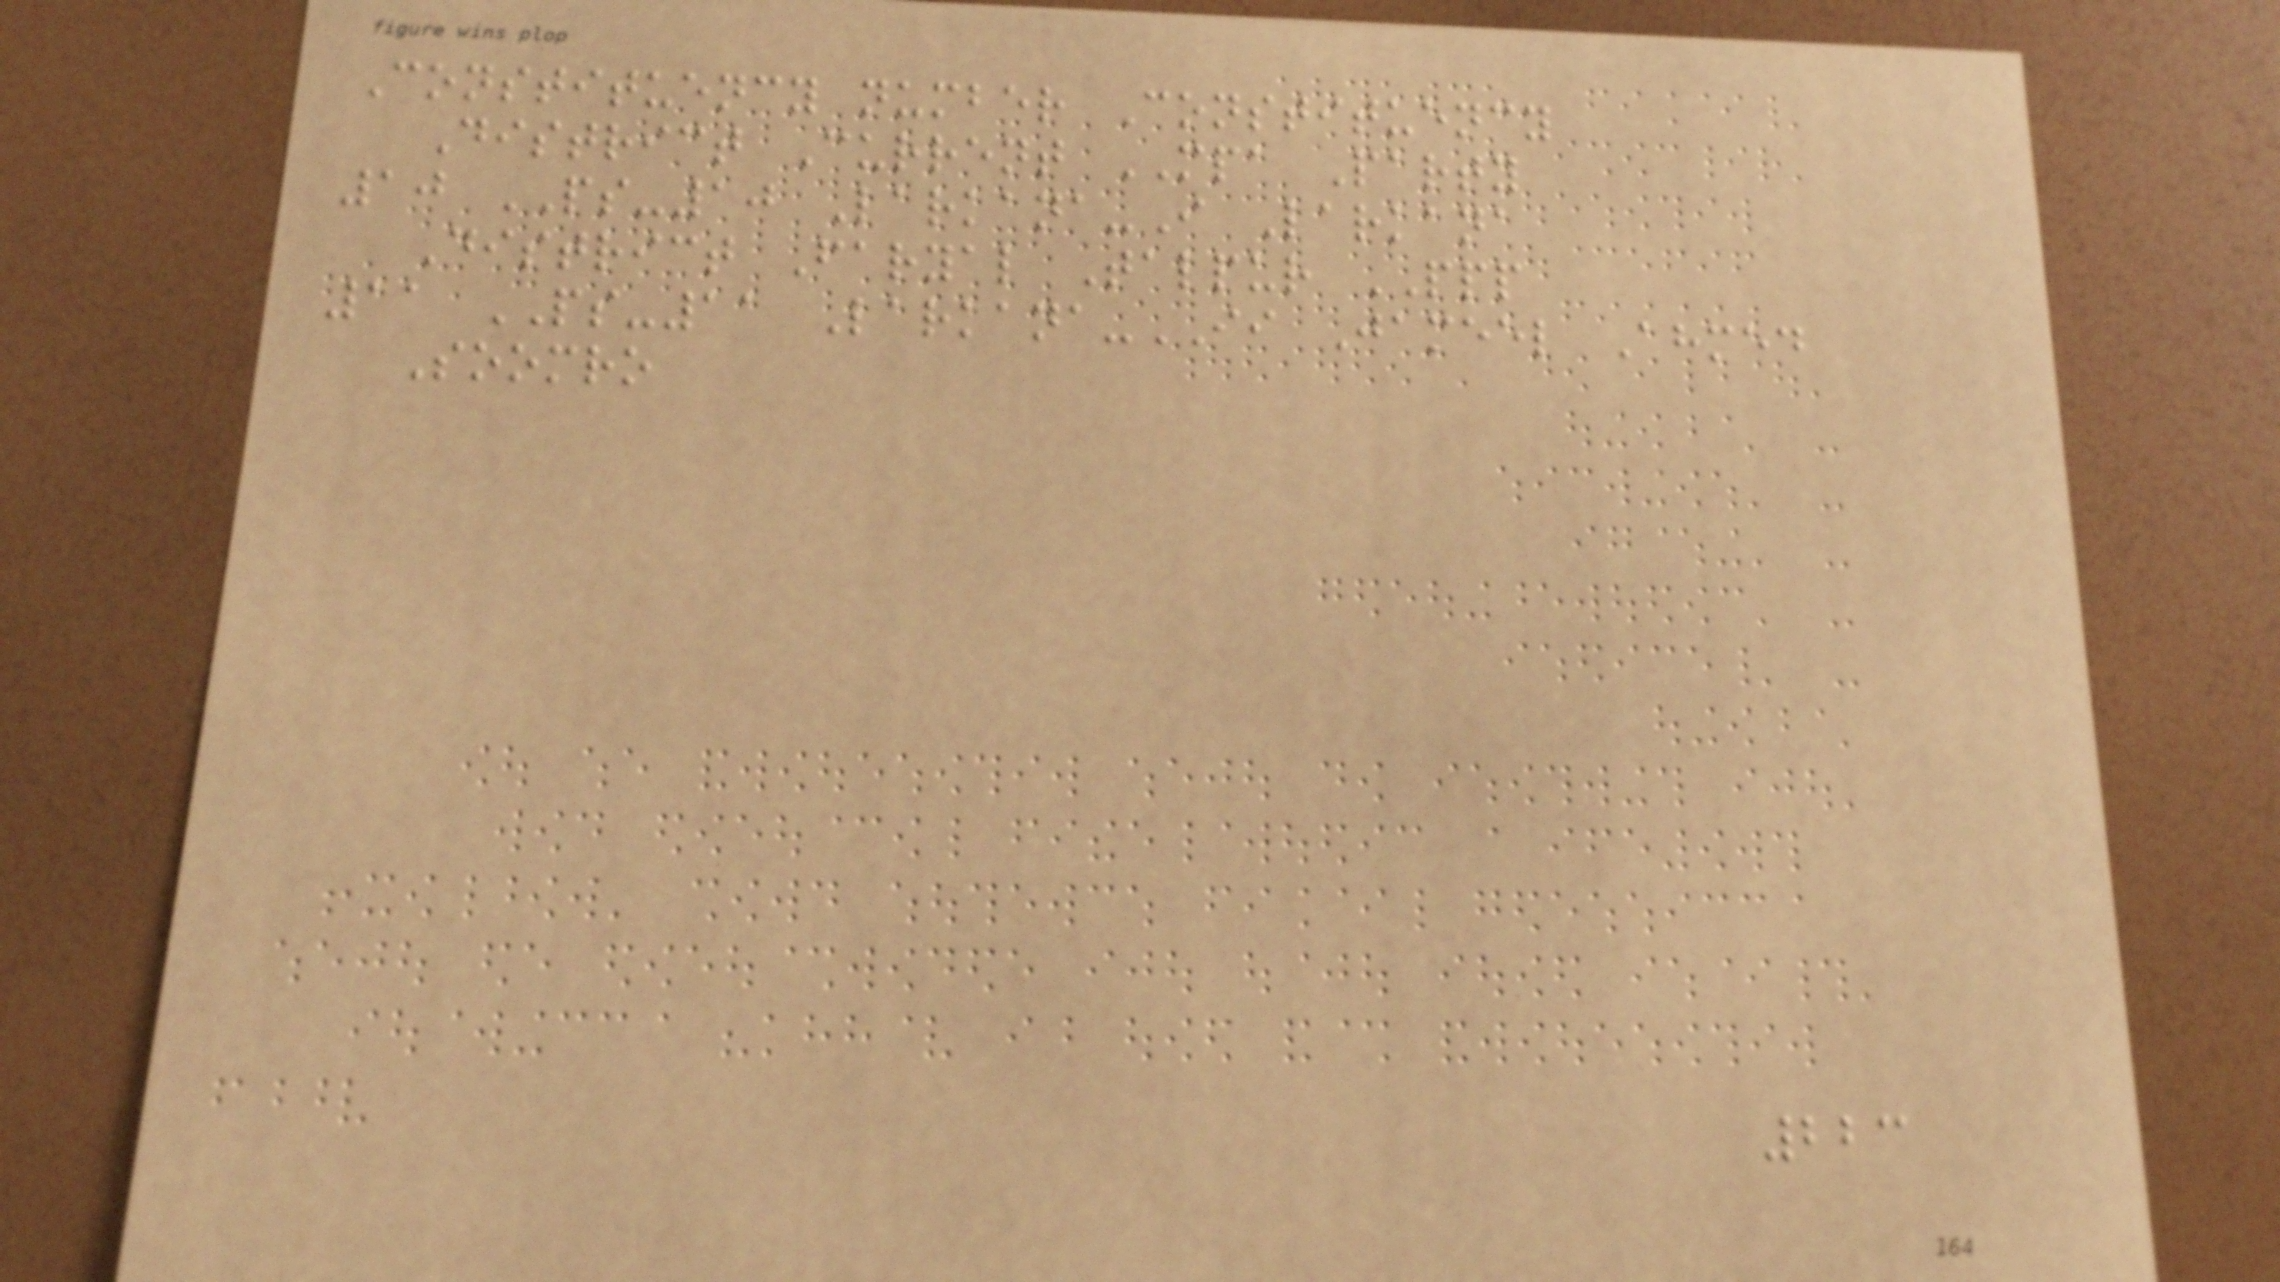Constituency number Constituency
District Current MPA Party
10 PS-10 Larkana-I Larkana
District Faryal Talpur PPP
11 PS-11 Larkana-II Jameel Ahmed
Soomro
223
